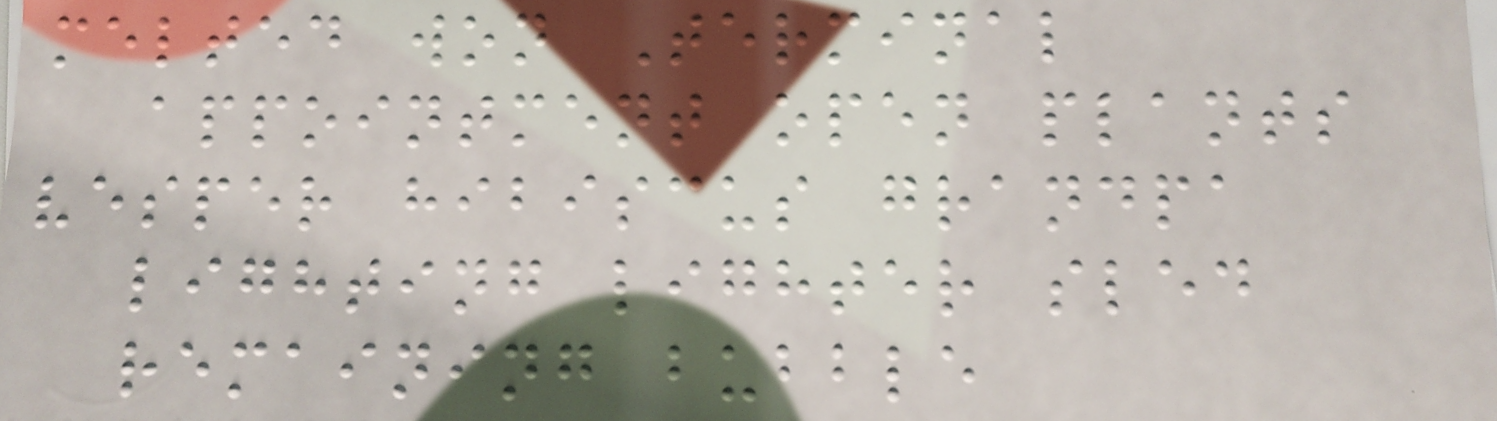melted won Terminal
appointment open plants
vesper hibiscus grandpa
lighting lighter sled
remaining bubble
